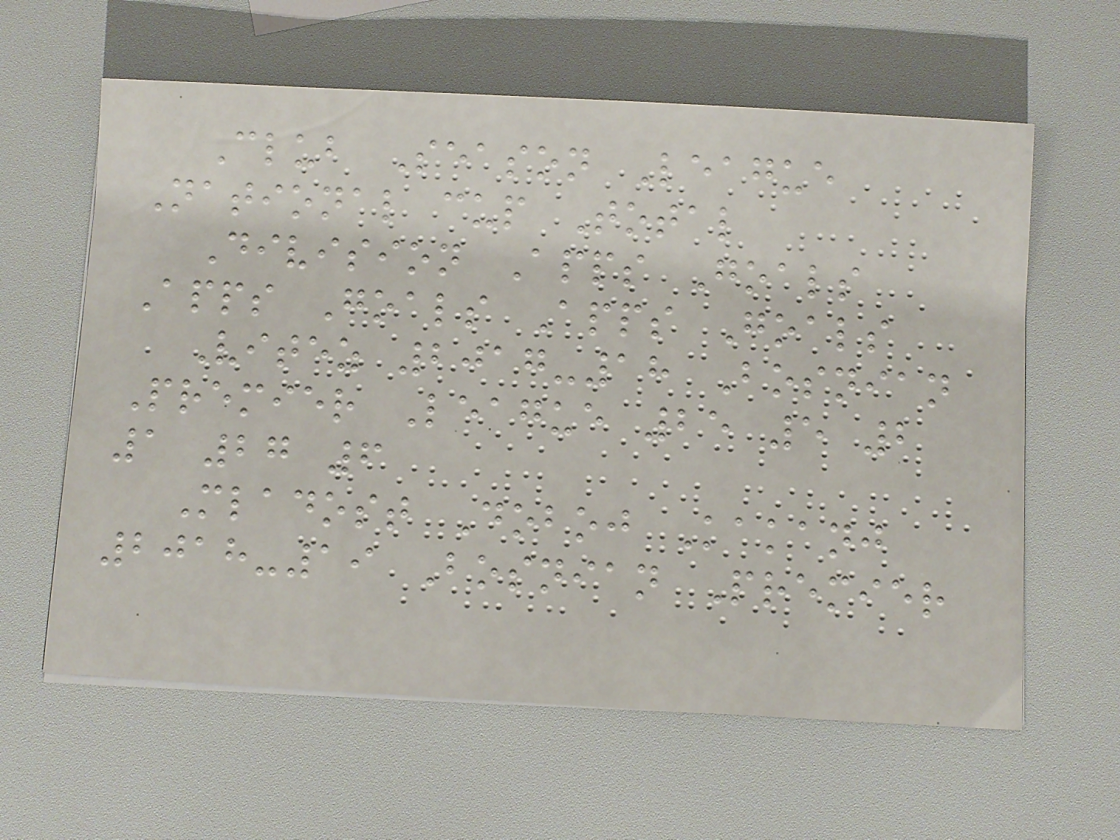Club Season League
National cup Total
Division Apps Goals
Apps Goals Apps Goals
Vitez 2017-18 Bosnian
Premier League 25 5 2
1 27 6
Mladost Doboj Kakanj
2018-19 Bosnian Premier
